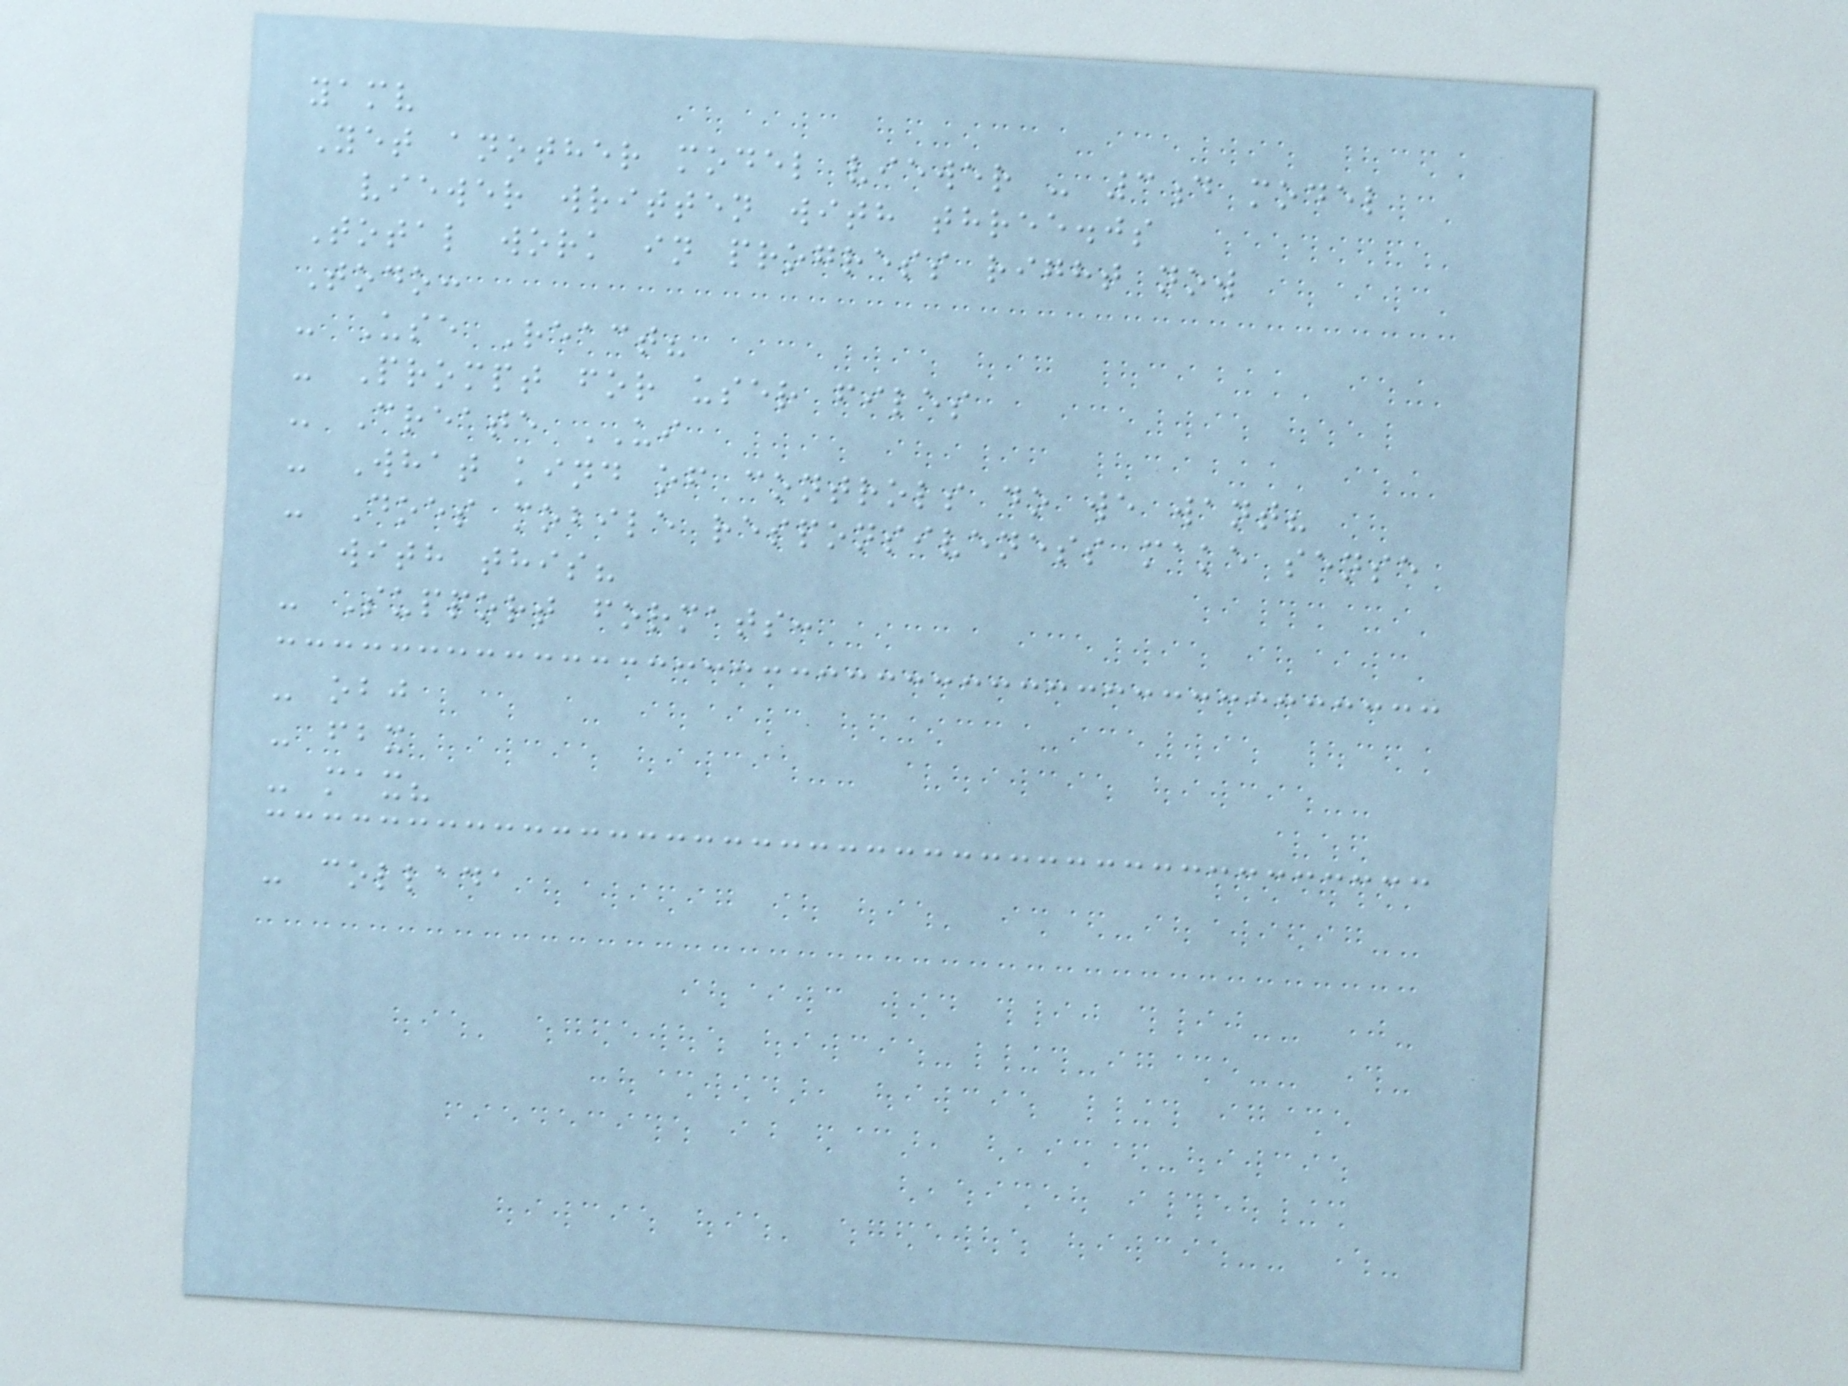yamv
Yet another model viewer - 3d model
viewer written with three.js
Total work in progress right now
Todo:
- Use React?
- Prompt for user files
- Create UI
- What kind of controls do we want?
- Does mobile responsiveness make sense
with this?
- Support formats:
- obj
- fbx
- max?
- collada
